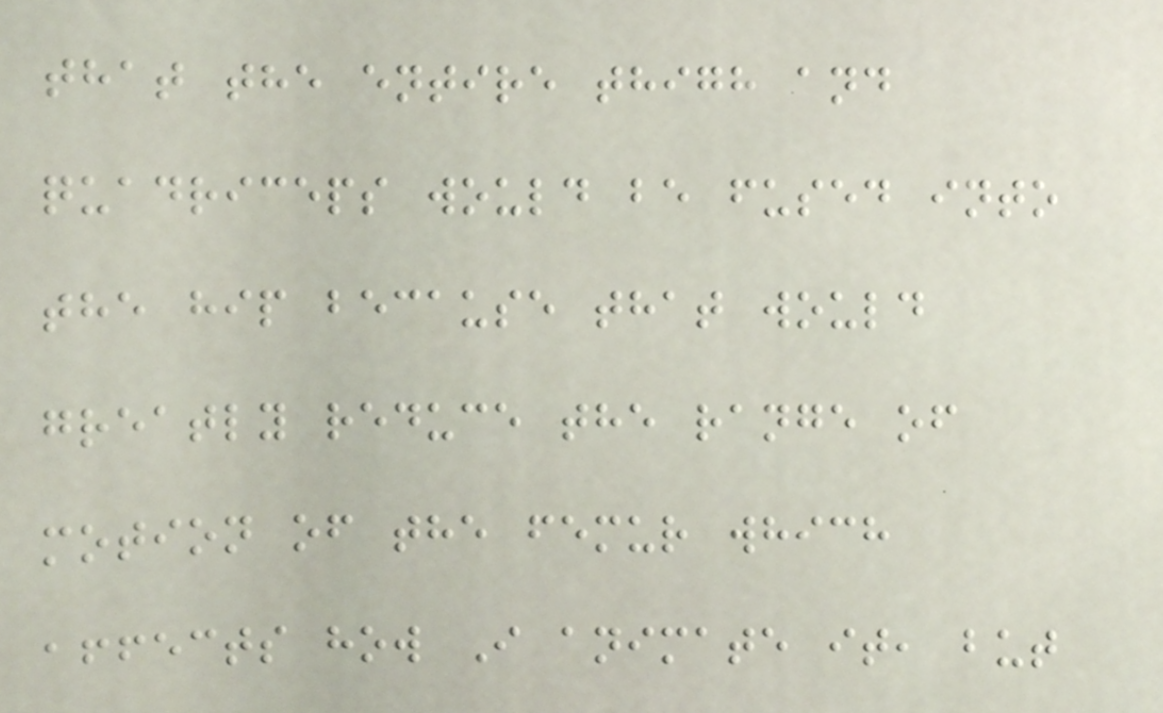that the entire thigh and
quadriceps would be fused into
the hip because that would
greatly reduce the range of
motion of the femur which
affects how I animate it, but
